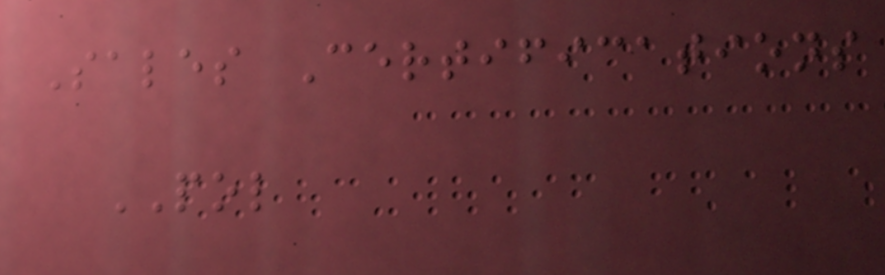Sales Certifications
POL
